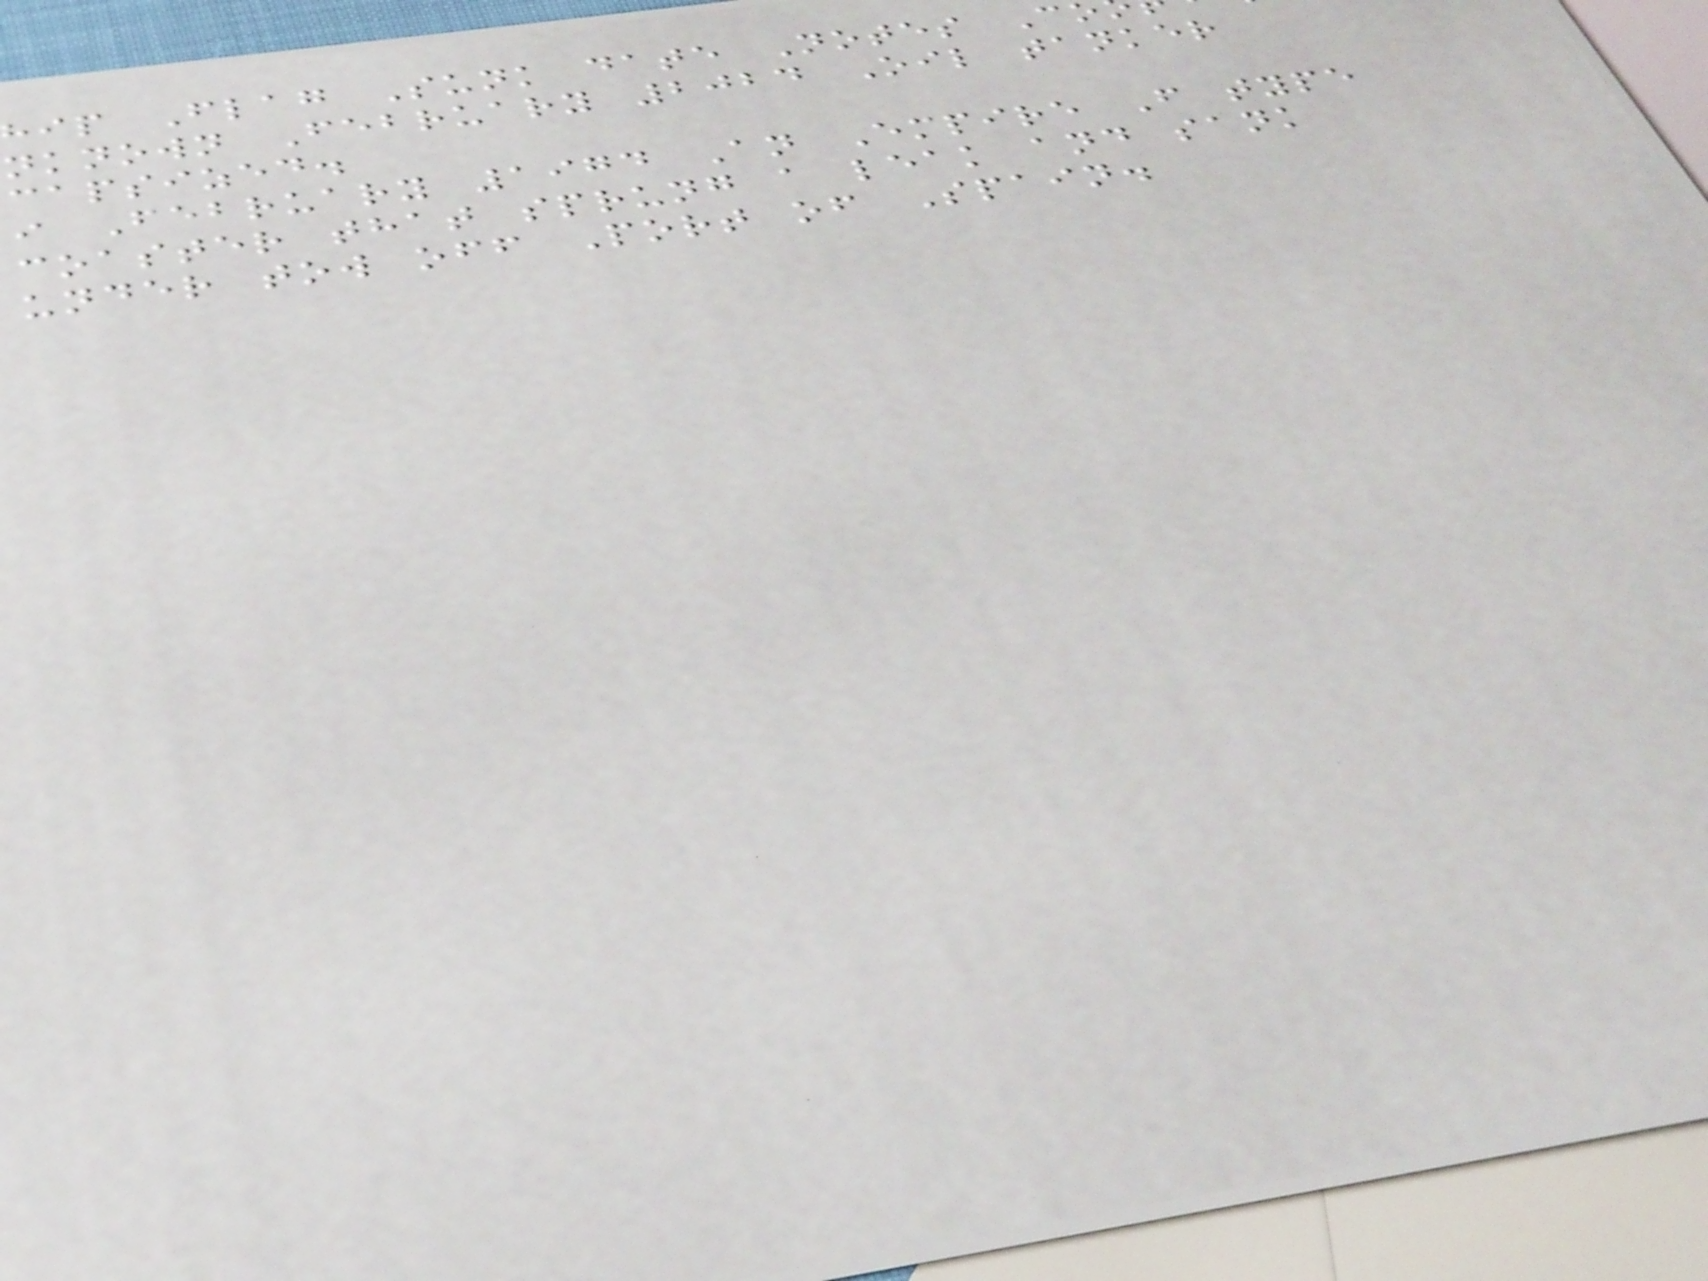hip Flag Sunk date Notes C
nknown February 2024 Oil tanker
capsized.
i February 1974 An Empire F type
coaster that sprung a leak and sank
under tow off Port of Spain.
